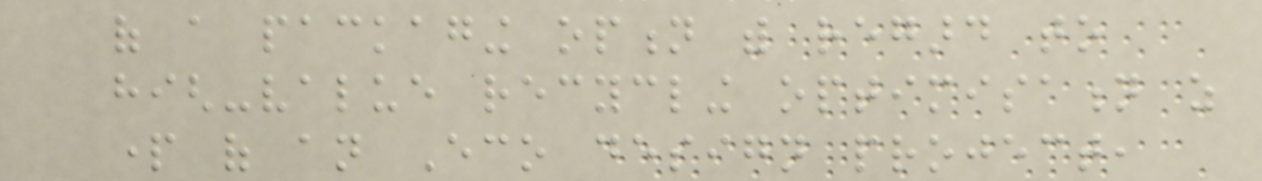of a packaging option with regard to
high-value recycling optimisation as
part of an Eco design project,
